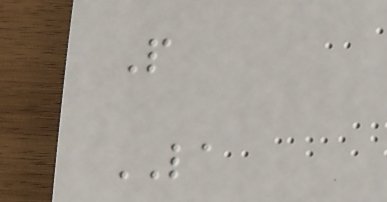P
LA
